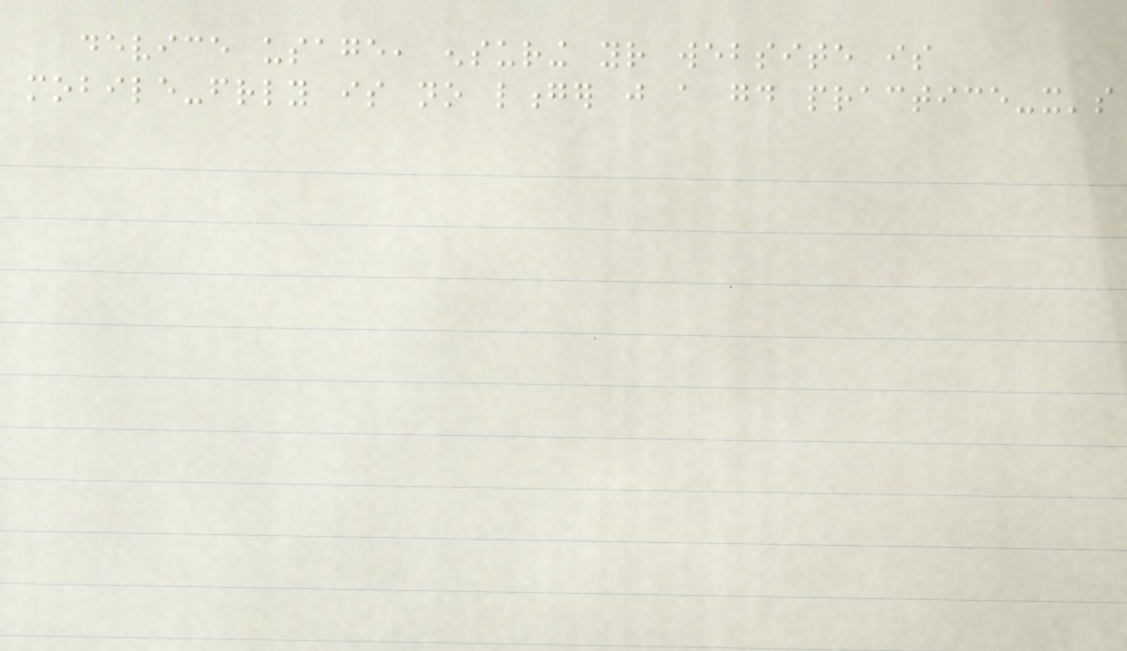device usage, ensuring your website is
mobile-friendly is no longer just a good practice-it's
